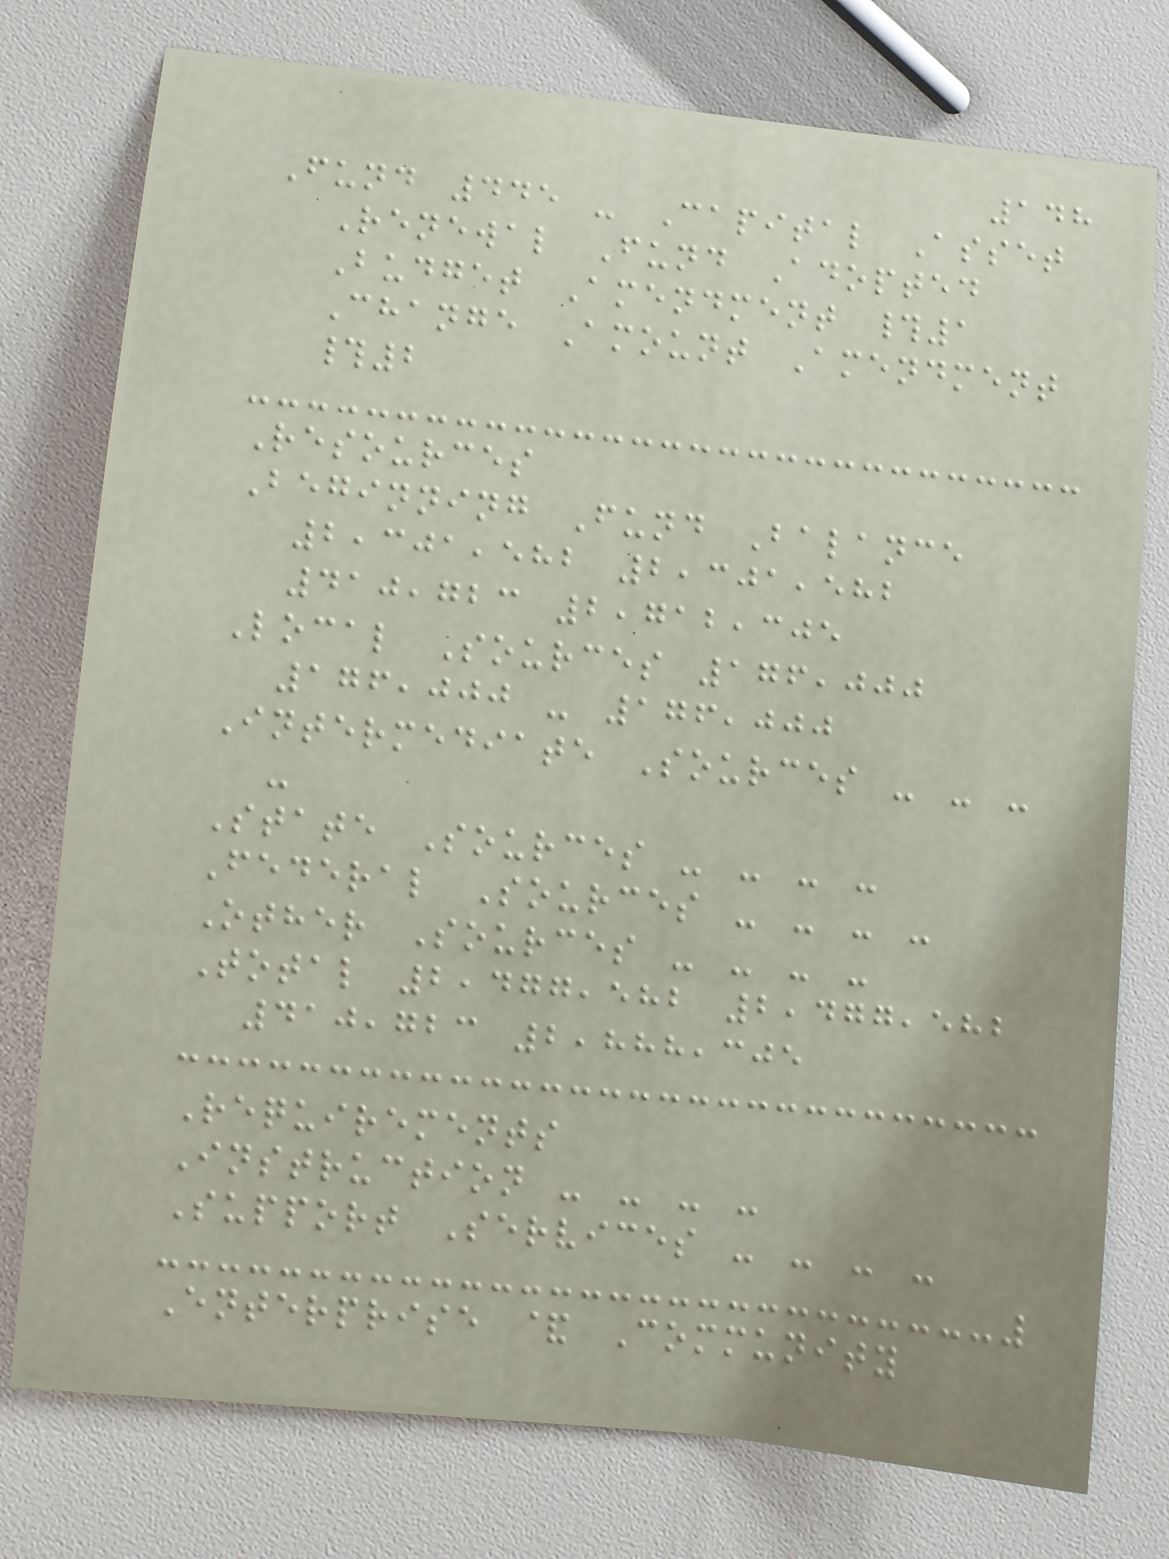148
Fund 445 - Capital Asset
Renewal Fund Adopted
Budget Amendment #1
Change Amount Amendment
#2
Resources
Beginning Fund Balance
2,301,582 2,301,582
410,723 2,712,305
Local Sources 176,000
176,000 - 176,000
Intermediate Sources - - -
-
State Sources - - - -
Federal Sources - - - -
Other Sources - - - -
Total 2,477,582 2,477,582
410,723 2,888,305
Requirements
Instruction - - - -
Support Services - - - -
Enterprise & Community
